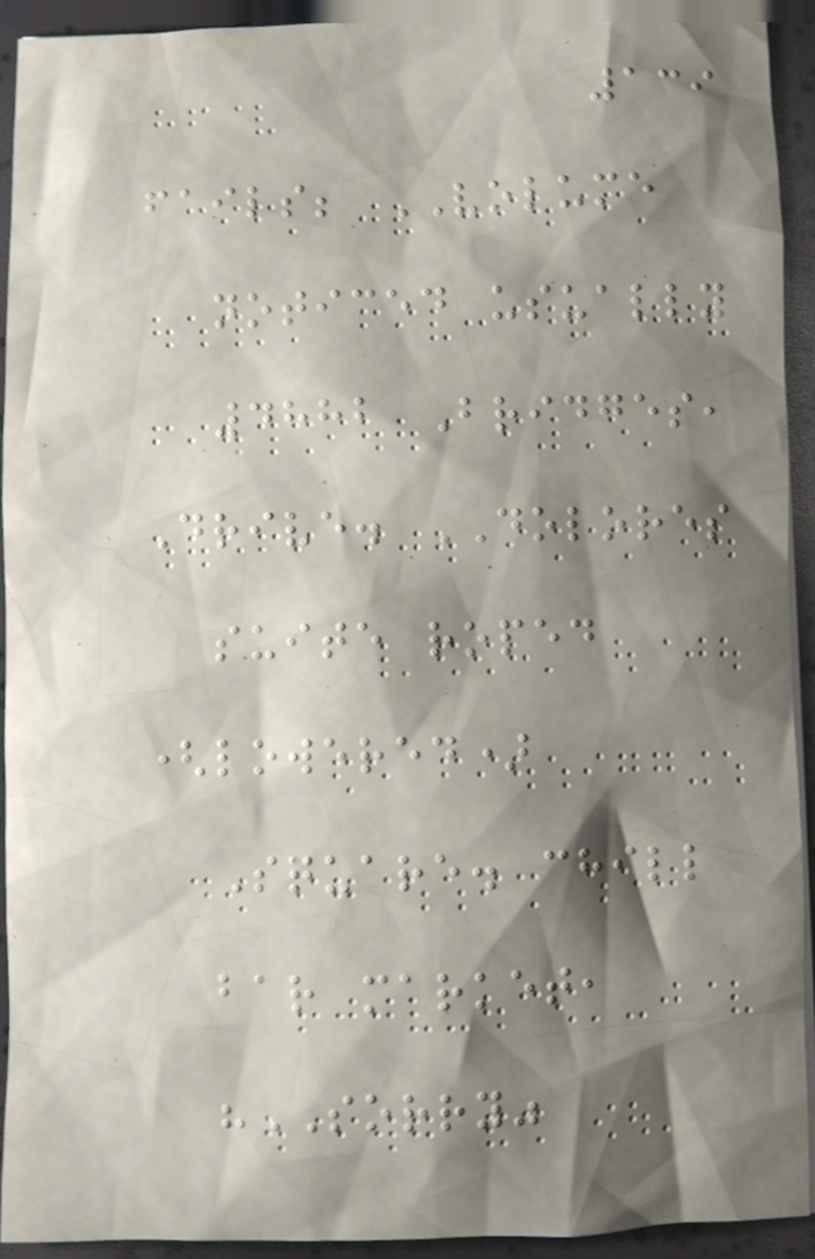139
fails; VOLUME
noticed usually
4882 Bridges,
Drive. DOLORES
suite roped
(lowered)
Square. chill
bar market,
"SORRY"
